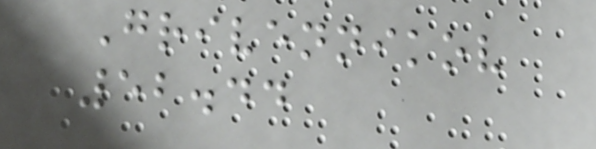Grivennikov
52.44
